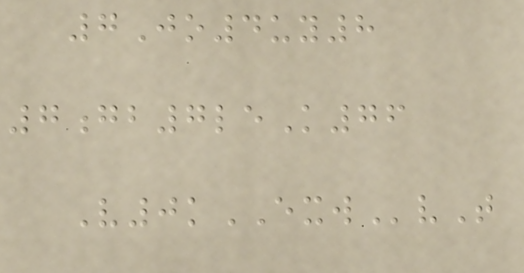7Jo4uy8
7gb7leK76
V0kEXWvT
